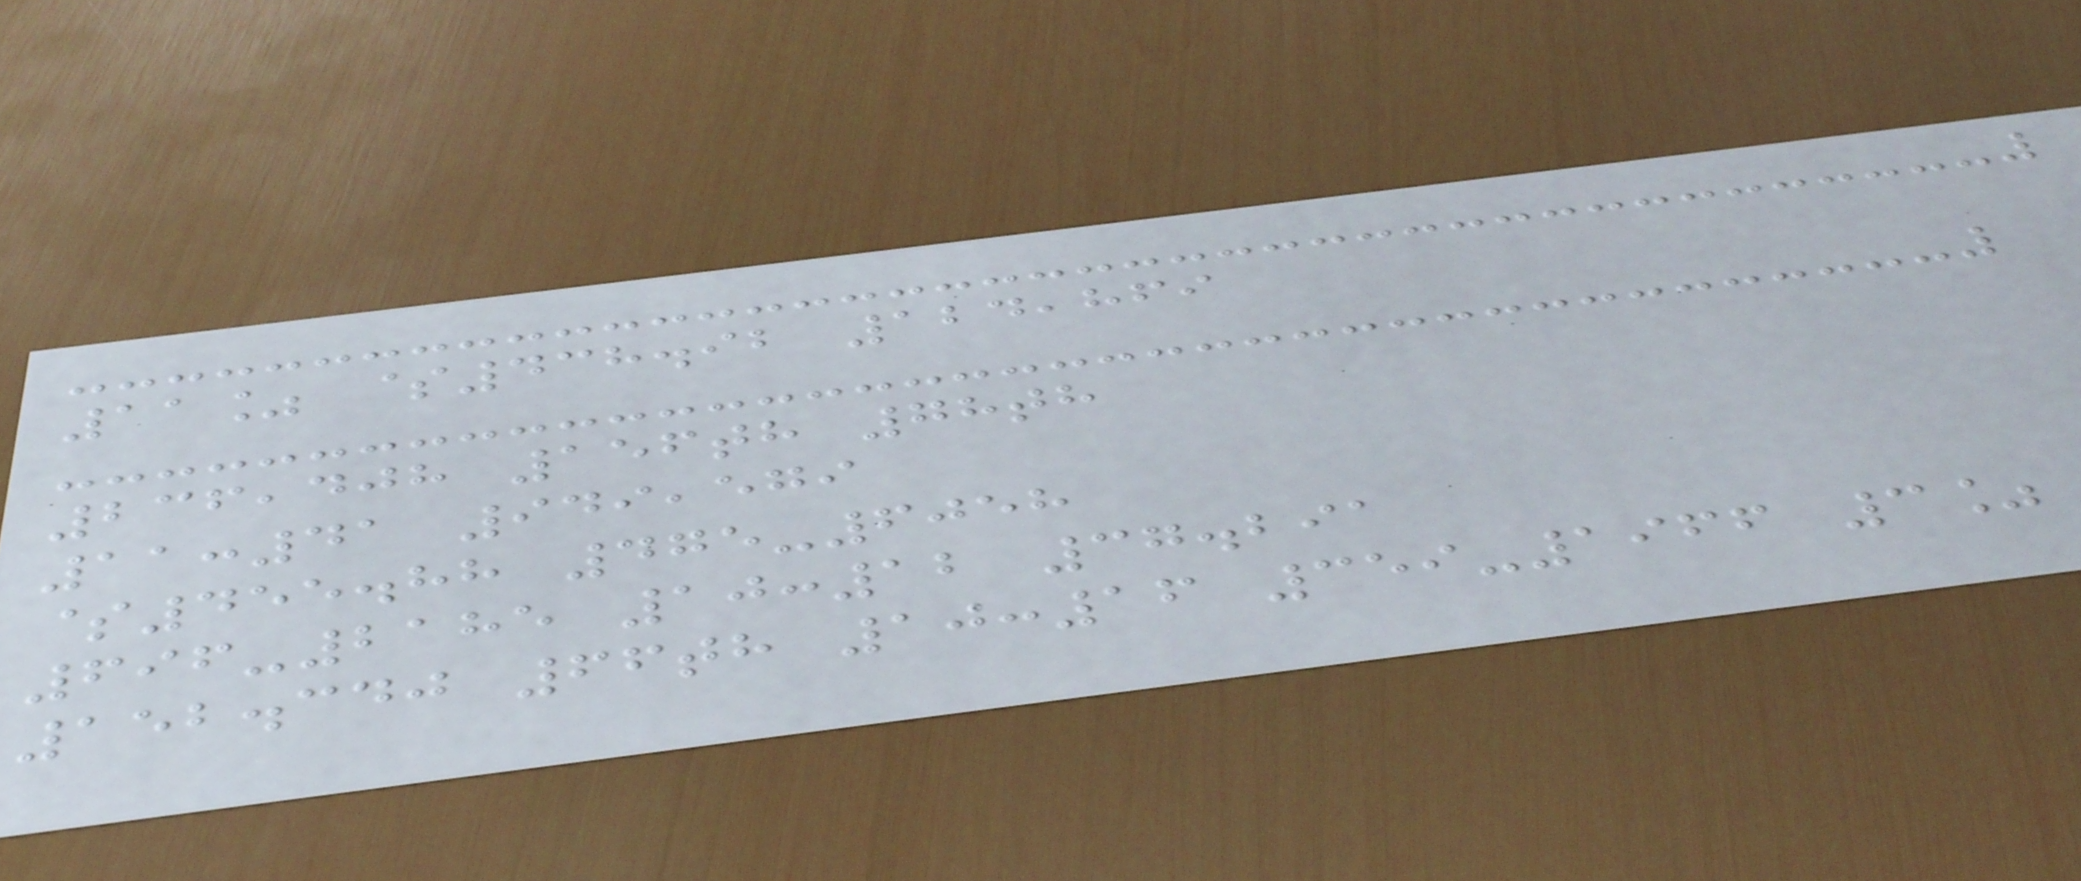11% $438.92 124,869
236,408 156th 78th
11:41 949,579
$455.88 475-6058
696-2185 10:12 37.291
152.340 66th 10:16 359-1966 3%
